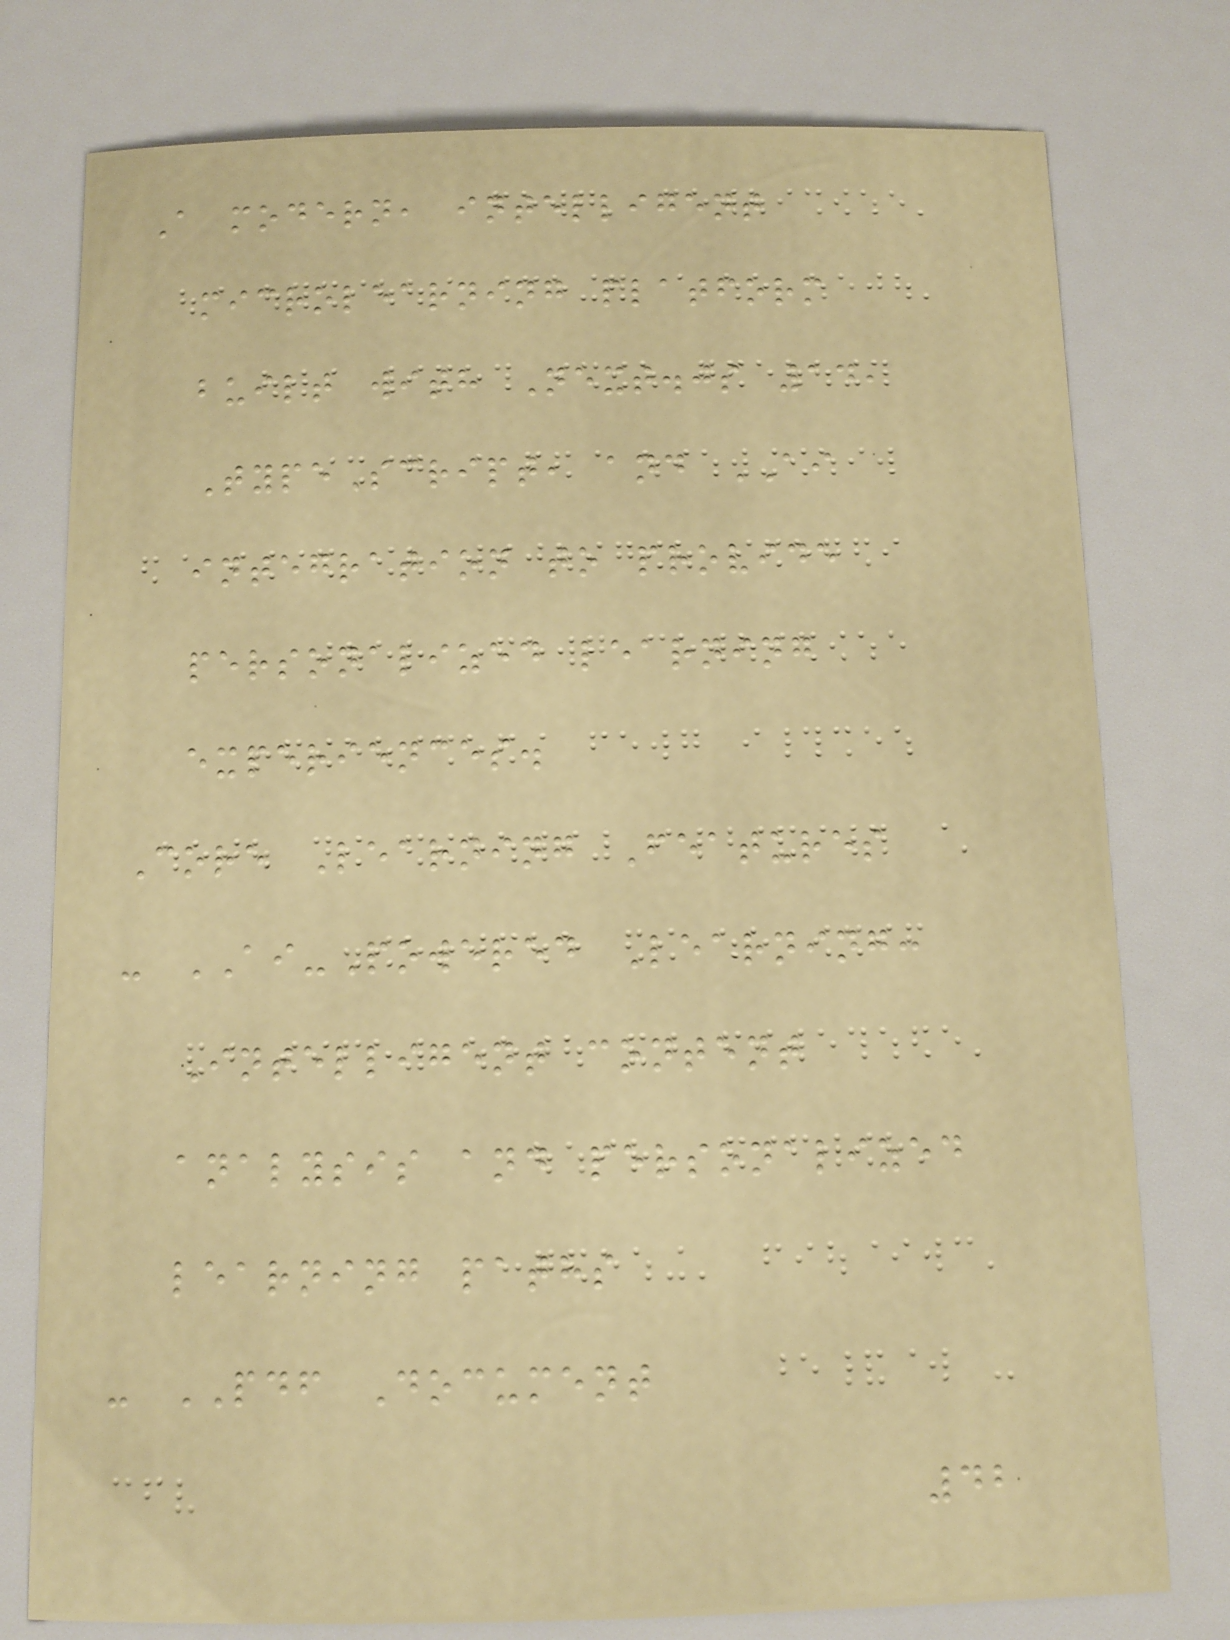A modern, intelligent
microlearning platform
built with Next.js 14,
TypeScript, and AI
integration to provide
personalized learning
experiences.
Core Learning Features
- AI-Powered Learning:
Intelligent content
analysis and personalized
learning paths
- PDF Document
42
